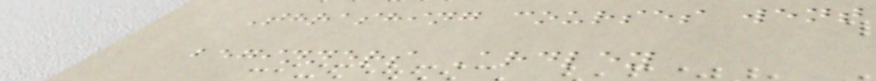Thrashing courses went
beginners Ardley
